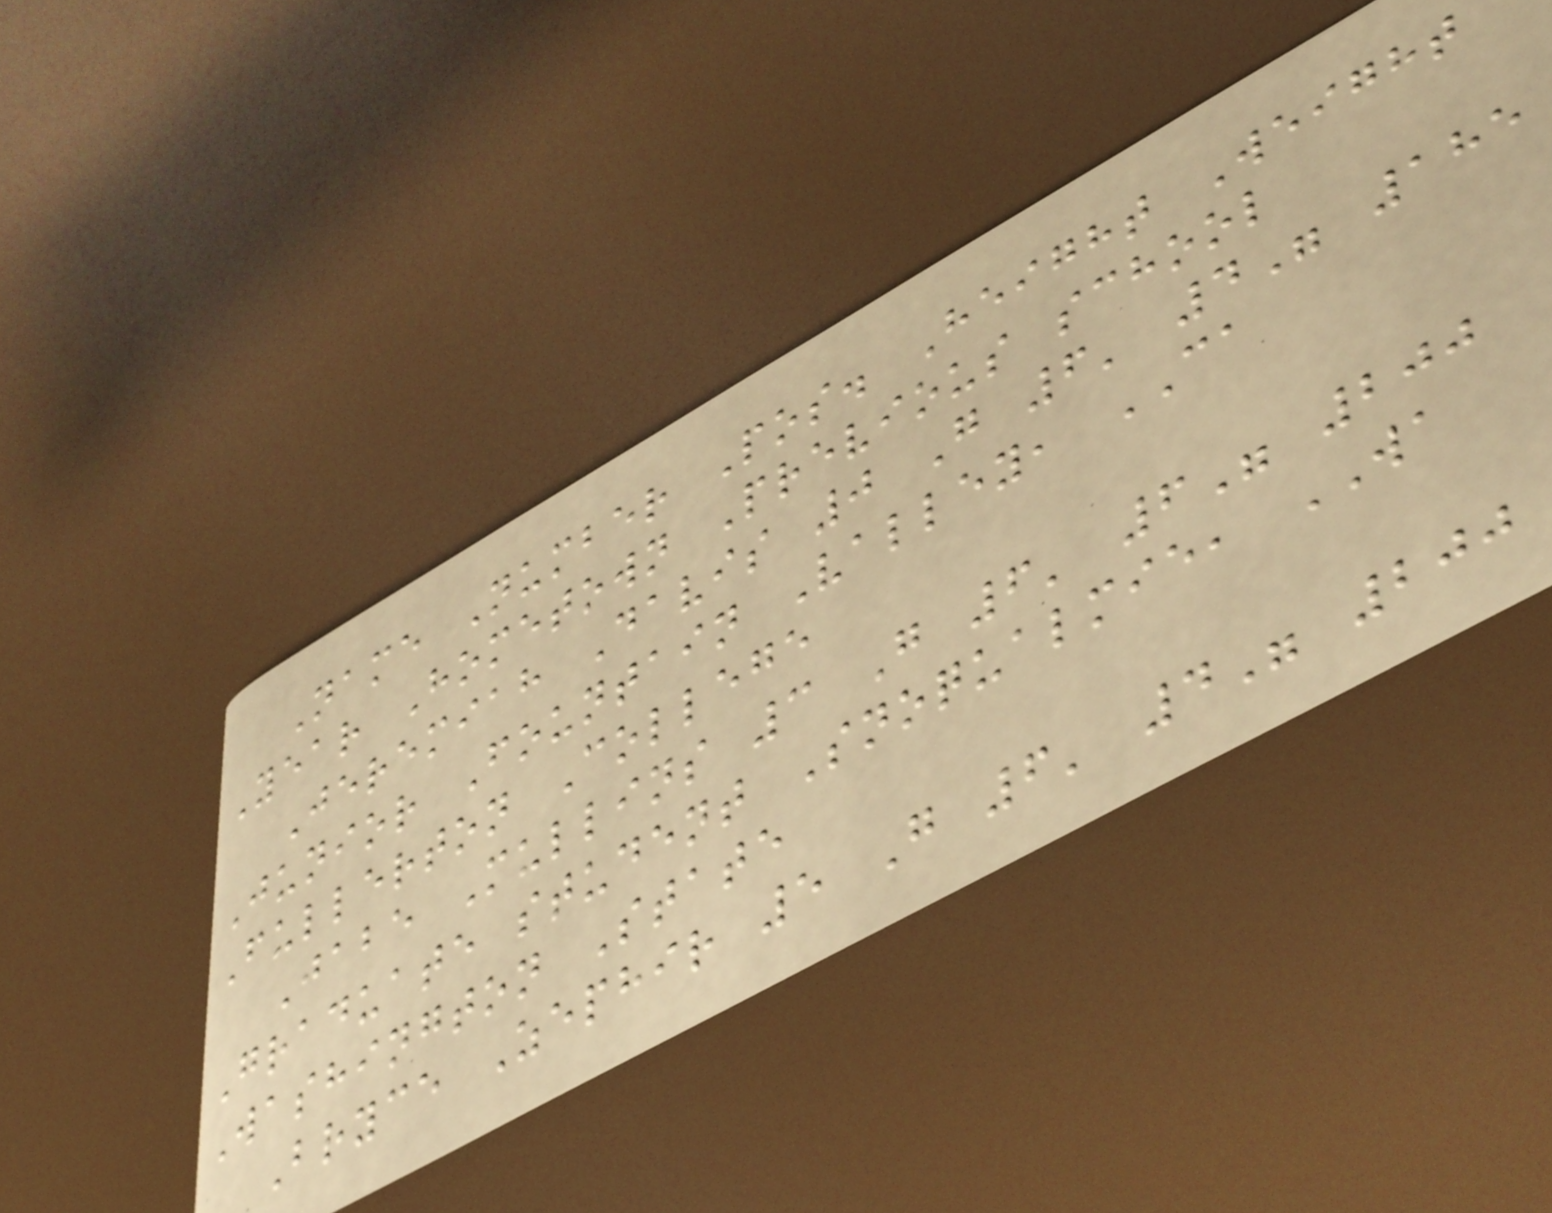Name Number Pos. Height Weight
Year Hometown Previous school
Jeremiah Davis 0 G 6' 4" 185
Junior Fountain Valley, CA
Fullerton College
Jabe Mullins 3 G 6' 6" 200
Graduate student Snoqualmie, WA
Washington State
Bryce Zephir 5 G 6' 4" 200
